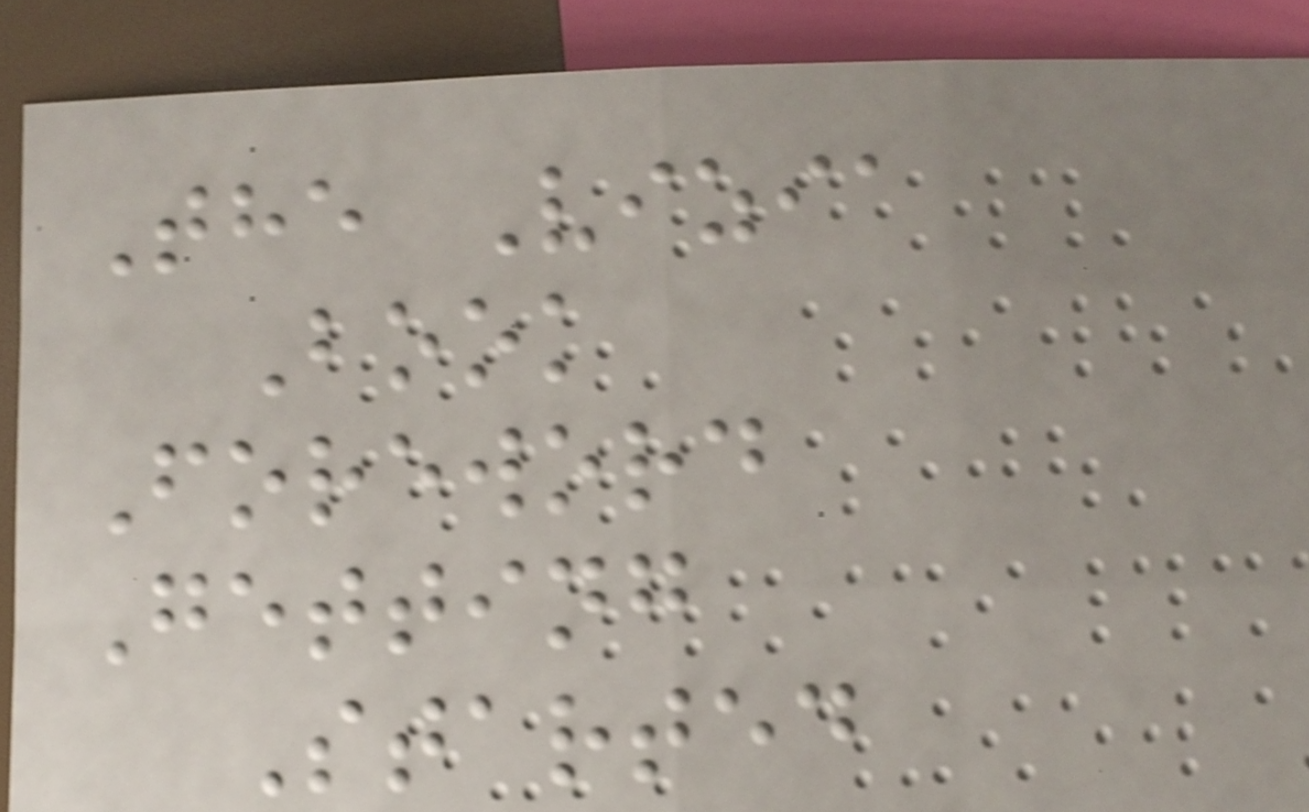The Vizia
Book
Foreword
Getting
Started
